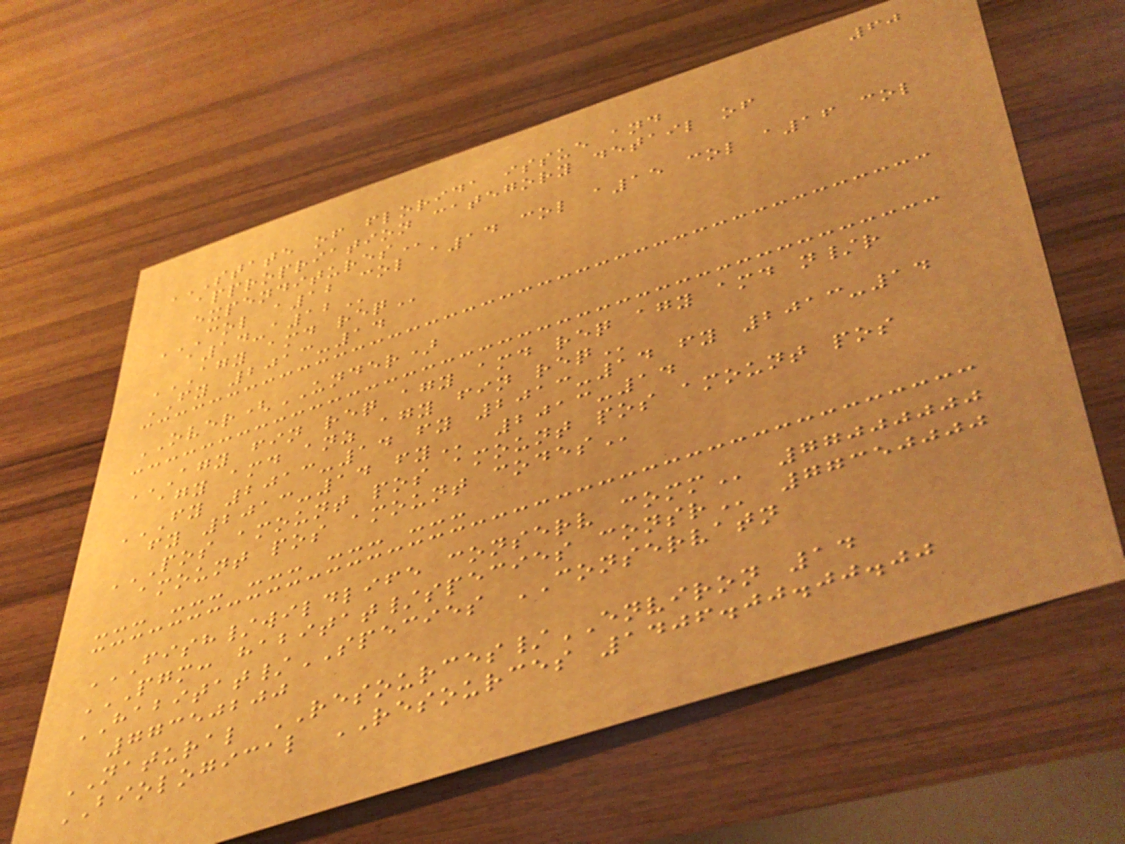60
STATE OF FLORIDA ISSUE AND
APPROPRIATION CATEGORY DETAIL OF
EXPENDITURES
COL A12 COL A14 COL A15 COL A16 COL
A14-A12
AGY AMD REQ
FY 2013-14
OVER(UNDER)
AGY FIN REQ AGY AMD REQ AGY AMD N/R
AGY AMD ANZ AGY FIN REQ
FY 2013-14 FY 2013-14 FY 2013-14
FY 2013-14 FY 2013-14
POS AMOUNT POS AMOUNT POS AMOUNT POS
AMOUNT POS AMOUNT CODES
--- --- --- --- ---
FISH/WILDLIFE CONSERV COMM 77000000
PGM: HABITAT/SPECIES CONSR 77350000
HABITAT/SPECIES CONSERVATN
77350200
NATURAL RESOURCES/ENVIRON 14
BIOLOGICAL RESOURCES 1406.00.00.00
